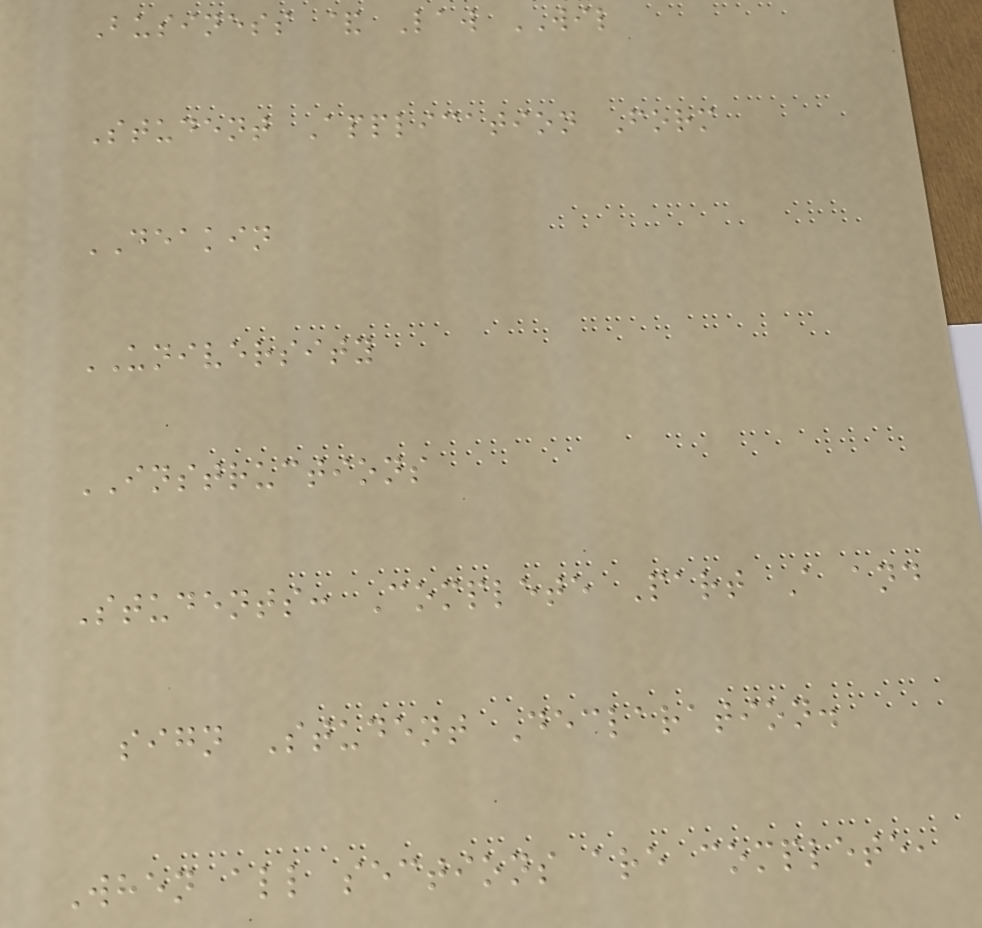Business & Law WIL
Student Application Form
DEAKIN
UNIVERSITY
INSTRUCTIONS
Students: Complete Part A and
sign Student Declaration.
When all sections are complete,
